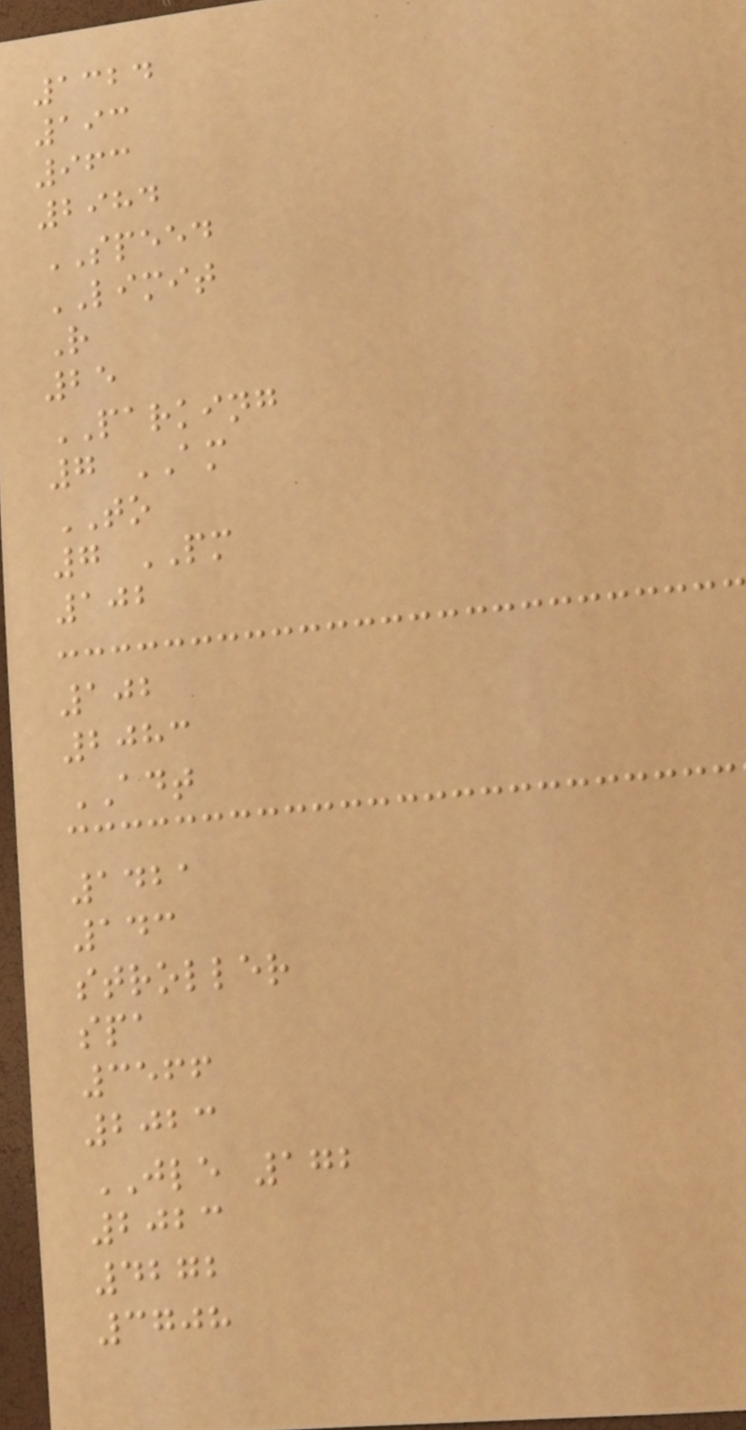1324
193
963
2984
SPEED
LIMIT
R
25
PARKING
7 AM
TO
7 PM
102
102
2083
ADT
1421
143
stroller
spa
3566
2023
JLE 172
2023
4272
3708
